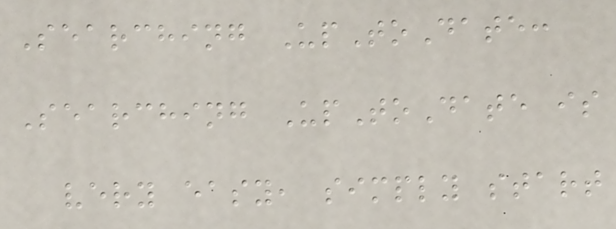Searching UpToDate:
Searching UpToDate is
very easy, simply start
